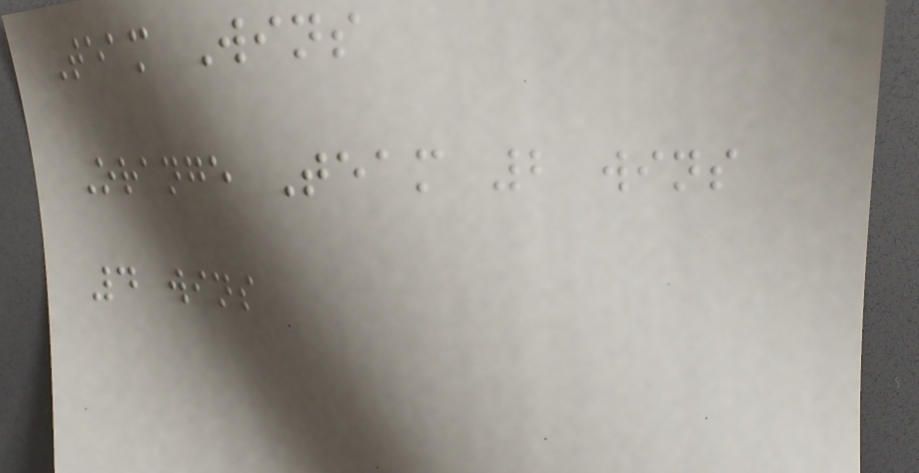Team Wins
Orange Team 2 wins
4 wins
